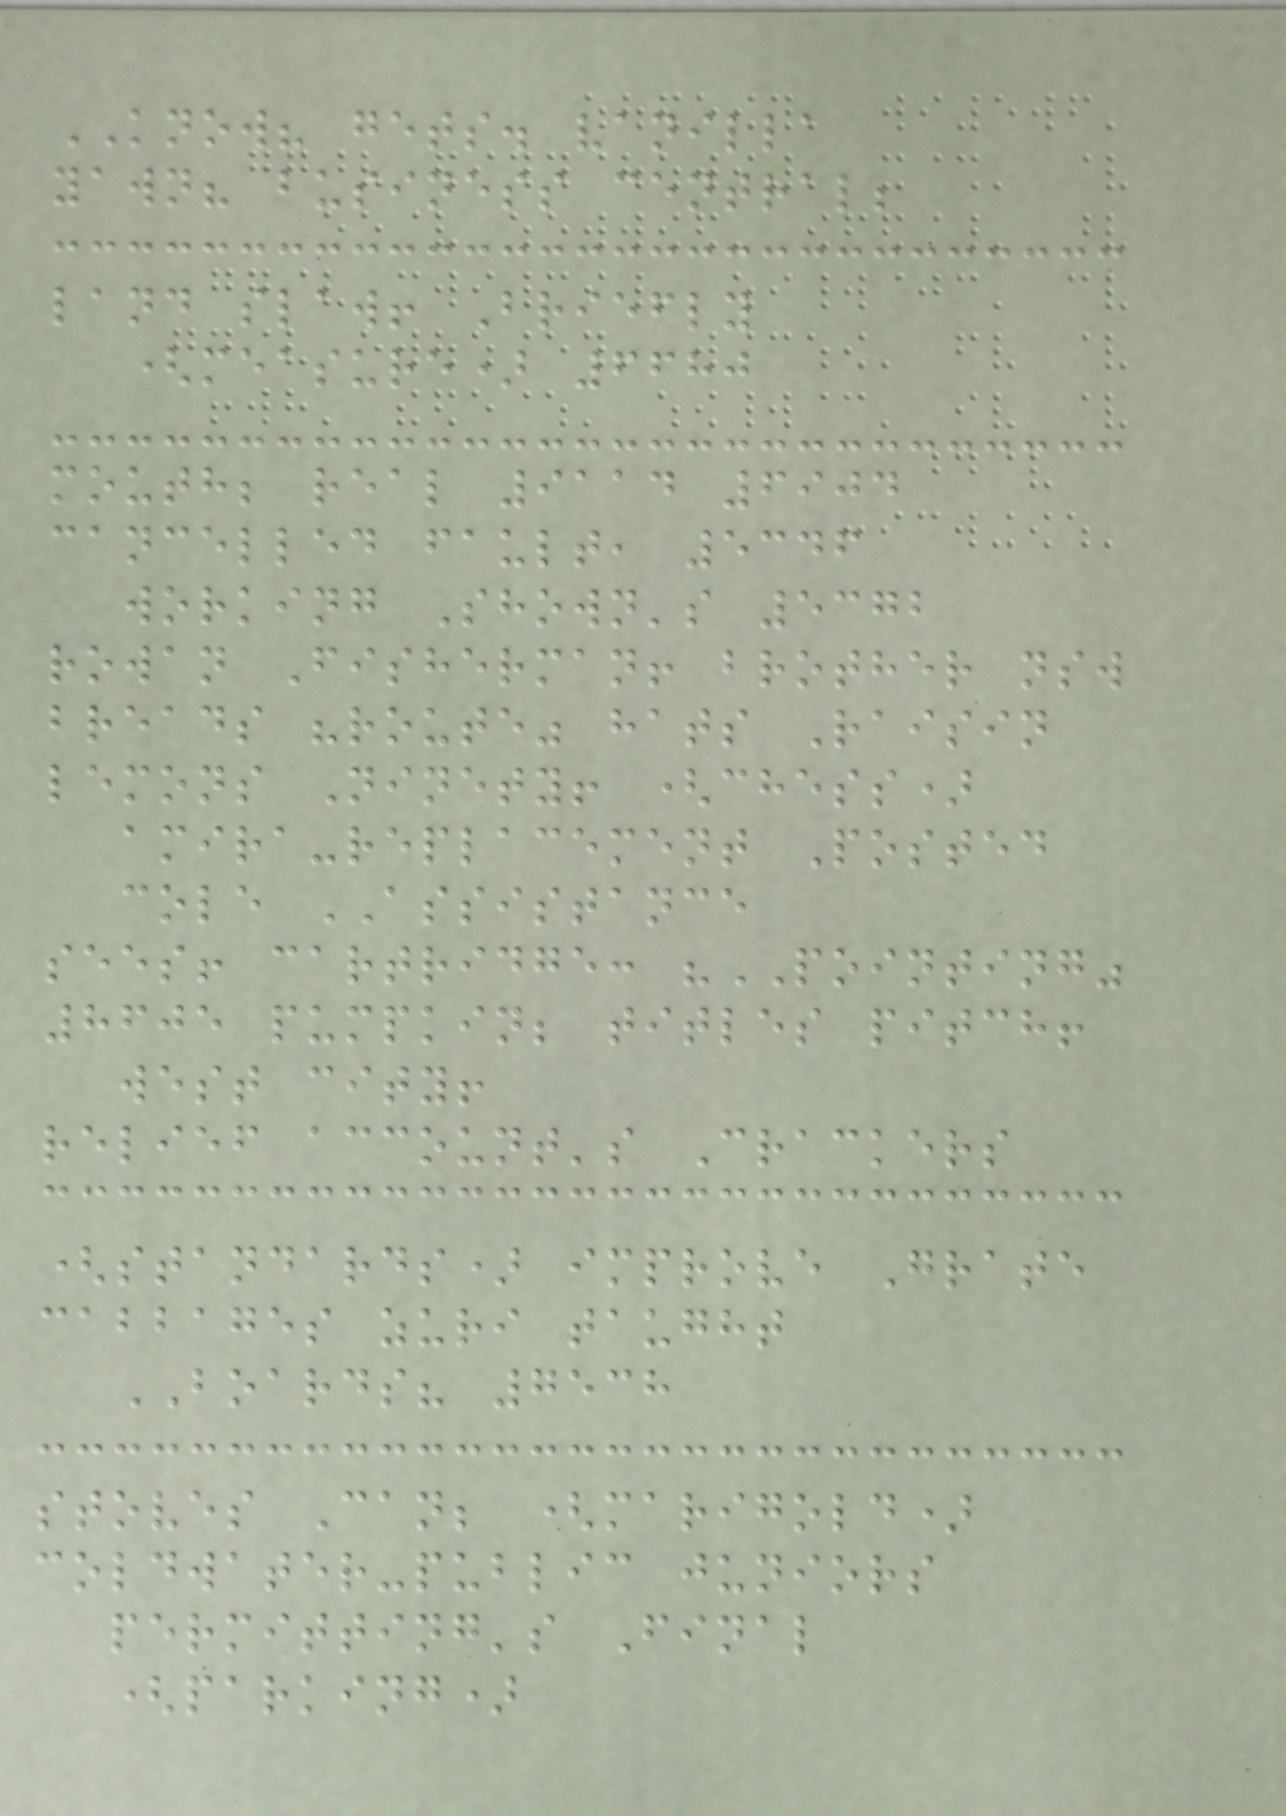KNOW? gets. vanilla
yawn? business central;
land slaw! Briefly
(measure) 6680
mouth; real 9114 6904
cancelled fault, 5346
working Shown's 5372
rowan Fisherman! brother nsw
breads "route" hats Raisin
lemons Ninety! (chess)
amira-replacement Posted
cole ASSISTANCE
sees! cartridge: "POINTING"
8605 pumpkin; titles pitch!
west city!
relief account's Crackers
(standards) improve Grate
cabbages zuri taught
BOARDS? 7538
stoves Can; (marigold)
coldwater-public juniors
permitting's Final
(parking)
